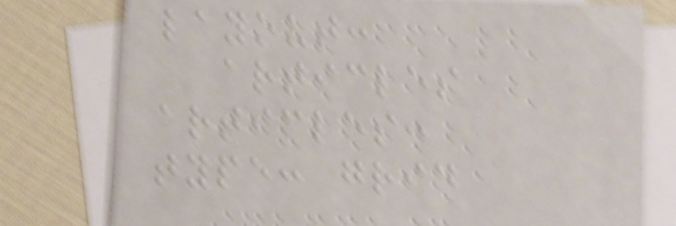layout:
articles
articles:
type: grid
